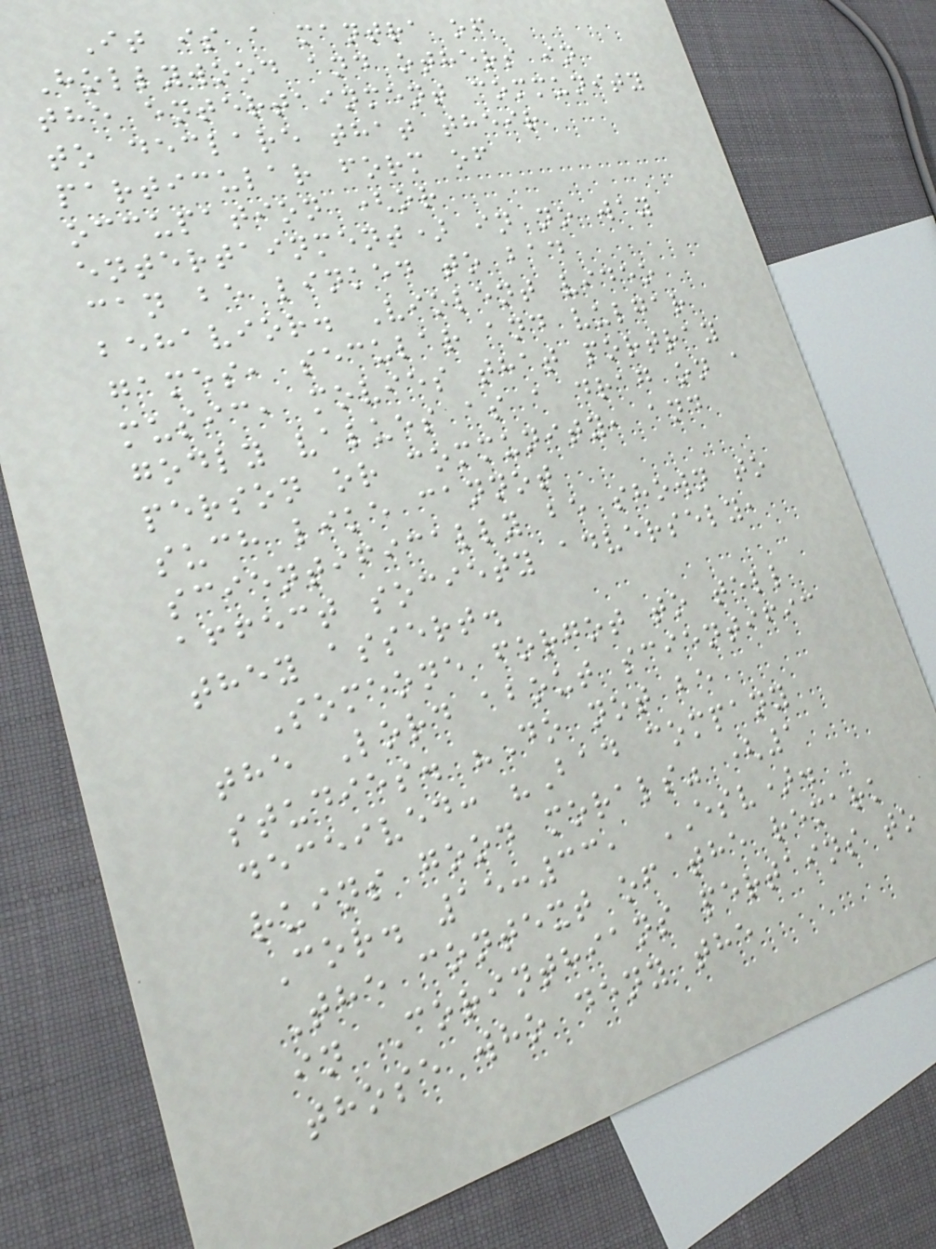It is a mantra of
Hollywood and others in
the entertainment community
to declare that their
particular form of
occupation (or
entertainment) in no way
can be linked to bad
behavior. Violent video
games, secular and vulgar
music, movies that portray
godly values as a drag on a
person or community, and
such like cannot
scientifically be shown to
affect society adversely,
they assert.
Someone forgot to tell
the Lord about scientific
studies. "Do not be
deceived: "Bad company
ruins good morals" (1
Cor. 15:33, ESV).
The context of the remark
in Corinthians pertains to
those who deny the
